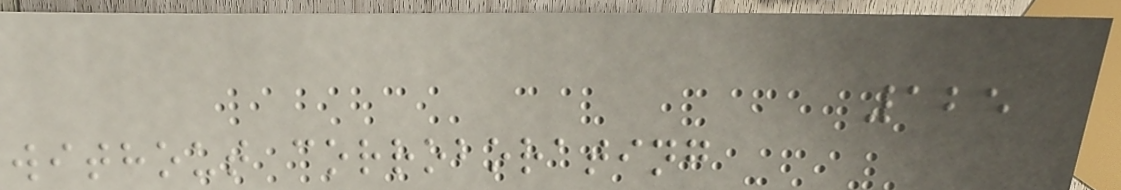125
without corroborating
